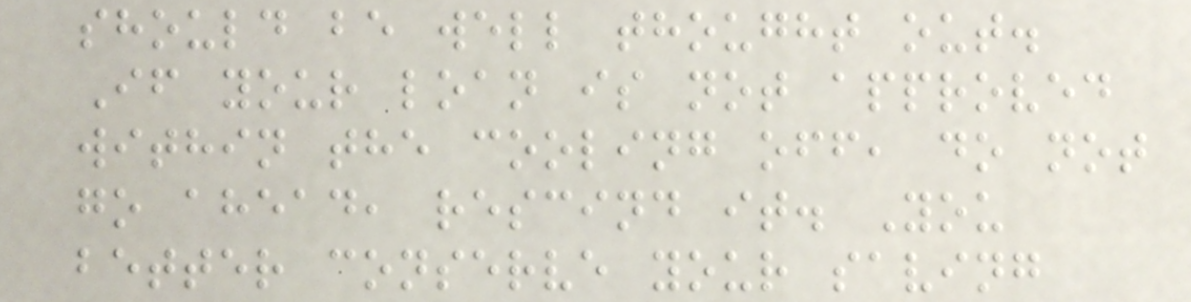should be well thought out.
If your loan is not approved
within the cooling off, do not
go ahead, rescind it. You
better conserve your saving
